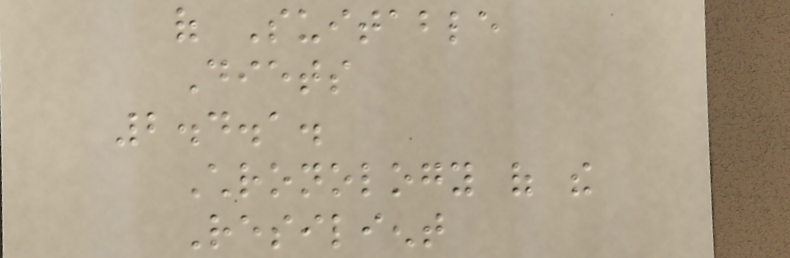of Suitable
Diets
2.4.1.
Chronology of the
Resilient
